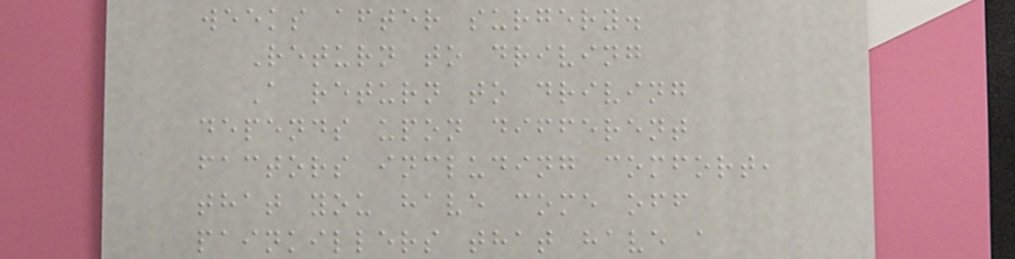weeks after surgery.
Return to driving
A return to driving
depends upon different
factors including comfort,
that you have come off
painkillers that have a
